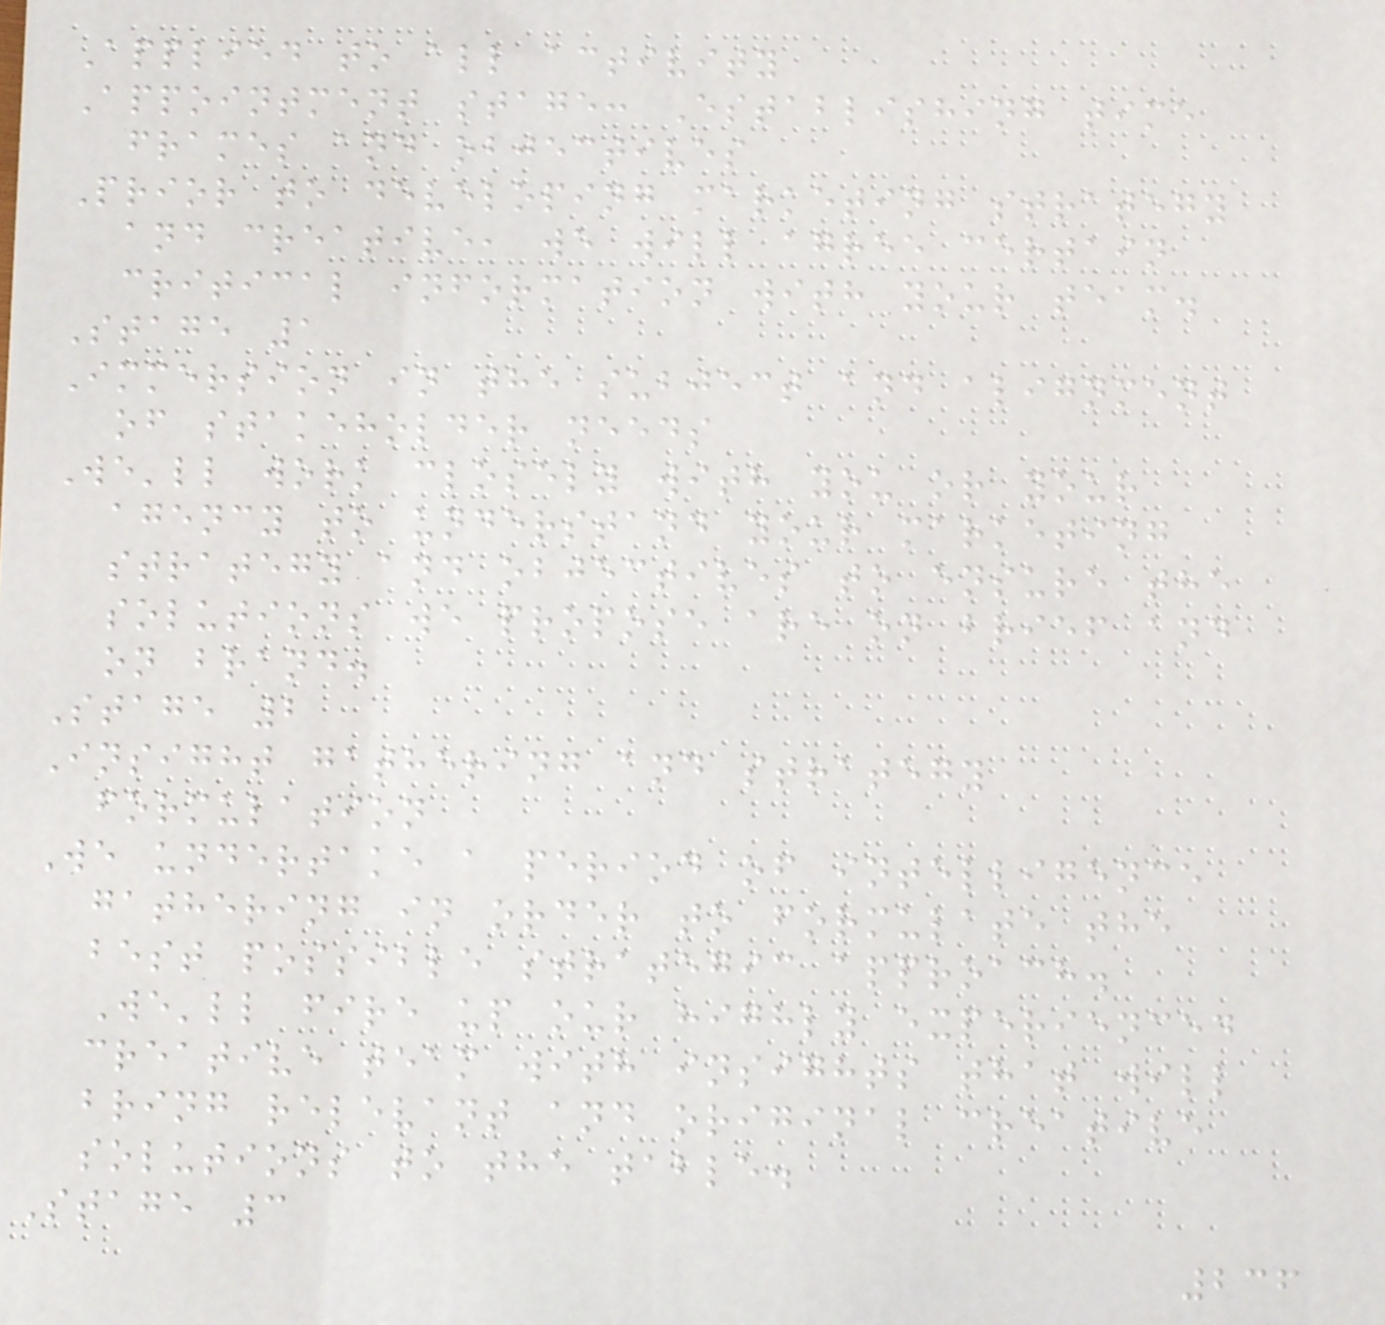Applied to all activity
Appointment stage: Establishing time
frames and objectives
Prior to developing marketing strategy
and creative, we will agree certain
critical information with your team.
Stage 1
Immersion in the subject and alignment
of stakeholder needs
We'll work closely with you or your
agency to understand your marketing
strategy and objectives to ensure the
solutions we propose are on brief and
on brand.
Stage 2
Insight gathering and strategy
formulation
We undertake a period of intelligence
gathering in order to formulate the
best possible strategic approach.
We'll fire up our highly experienced
creative team with insights that will
bring relevant and original creative
solutions to the table.
Stage 3
236
